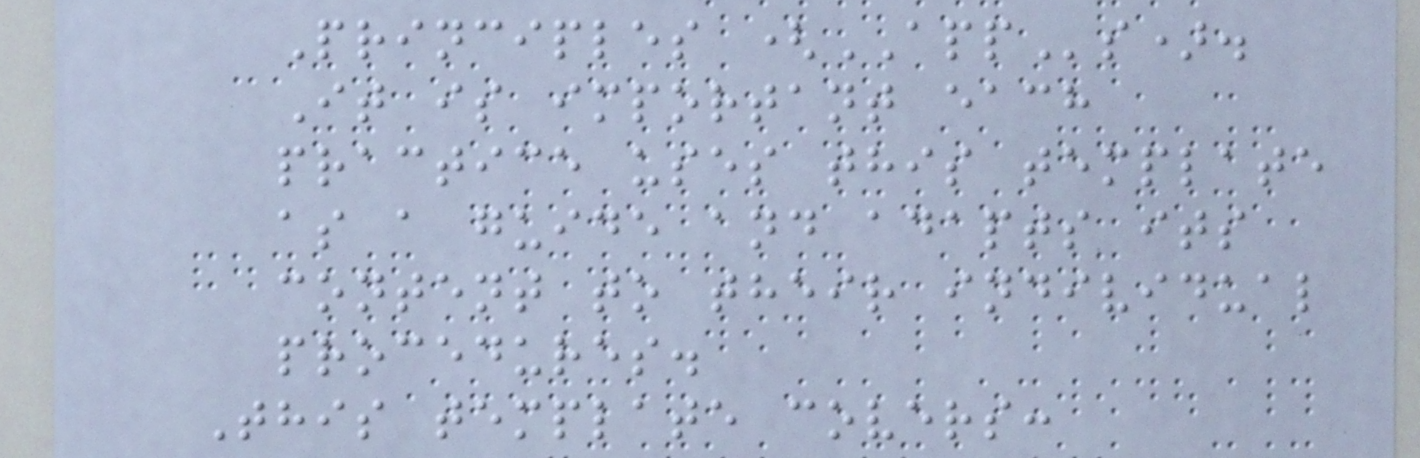Principles (APPs).
It is important each
practice uses this template
as a guide and adapts its
content to their individual
procedures.
This template covers:
